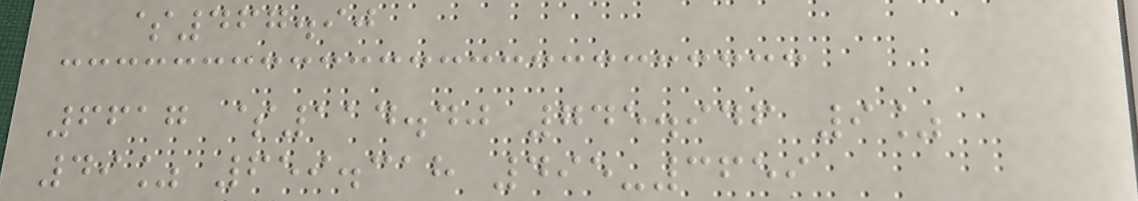$467.90
6617 $114.40 745.946 9%
49% 659.318 495-3659
